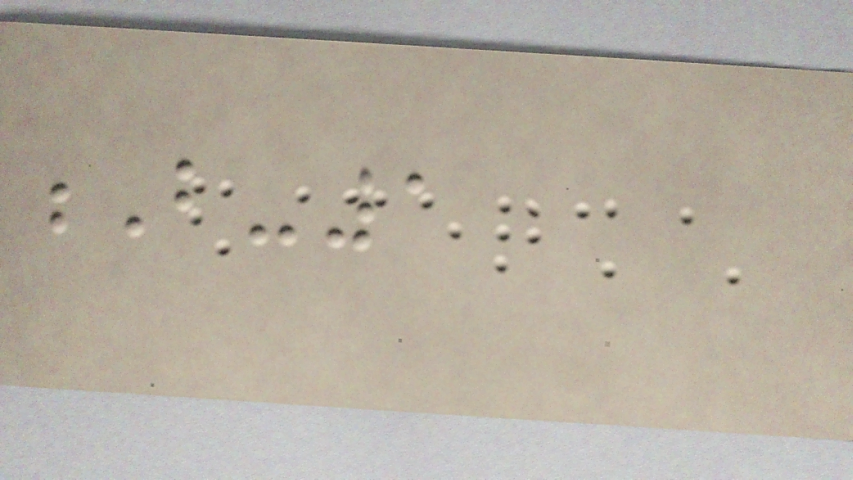B-1
